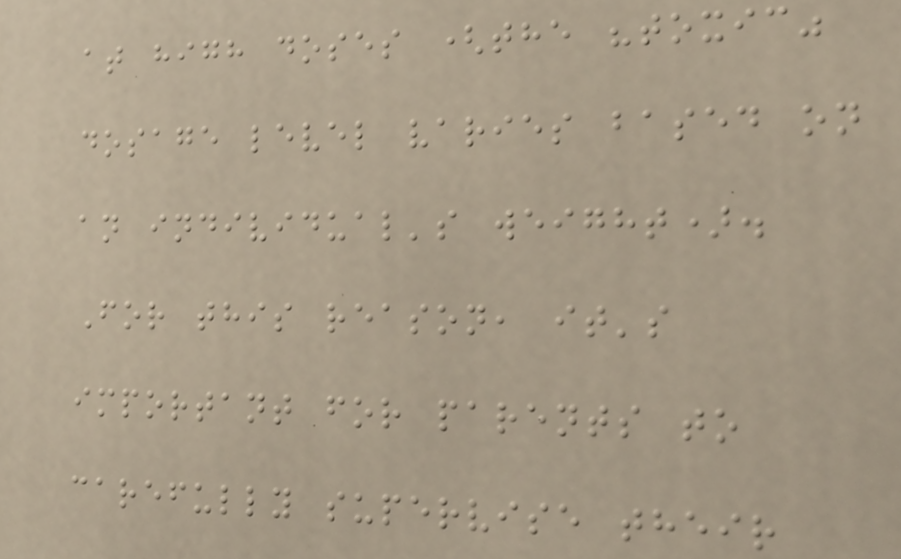at high doses (the "toxic"
dosage level varies based on
an individual's weight).
For this reason, it's
important for parents to
carefully supervise their
